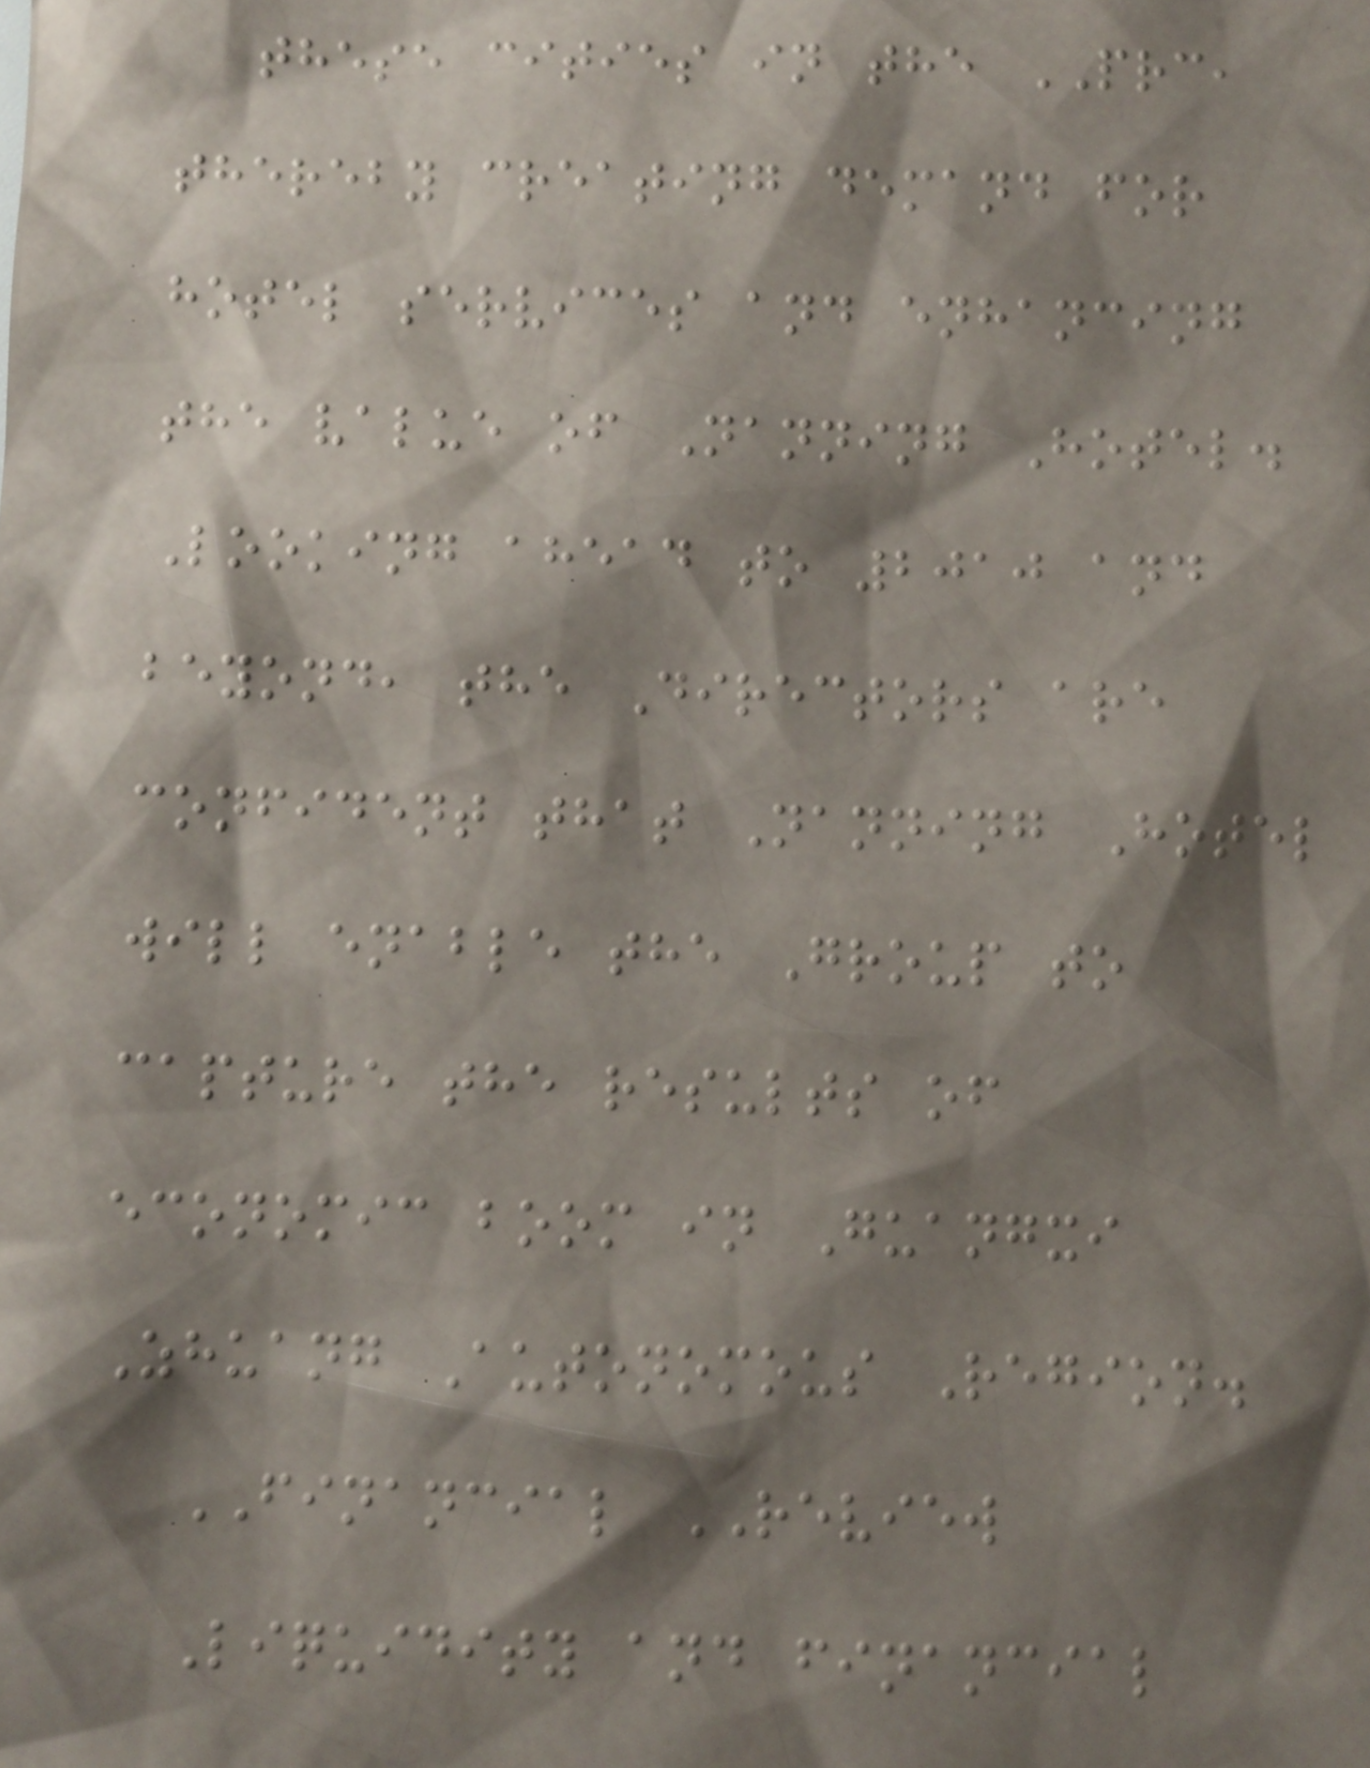these cities in the PRC,
thereby creating demand for
hotel services and enhancing
the value of Nanning Hotel.
Looking ahead to 2010 and
beyond, the Directors are
confident that Nanning Hotel
will enable the Group to
capture the results of
economic boom in Guangxi
Zhuang Autonomous Region.
FINANCIAL REVIEW
Liquidity and financial
